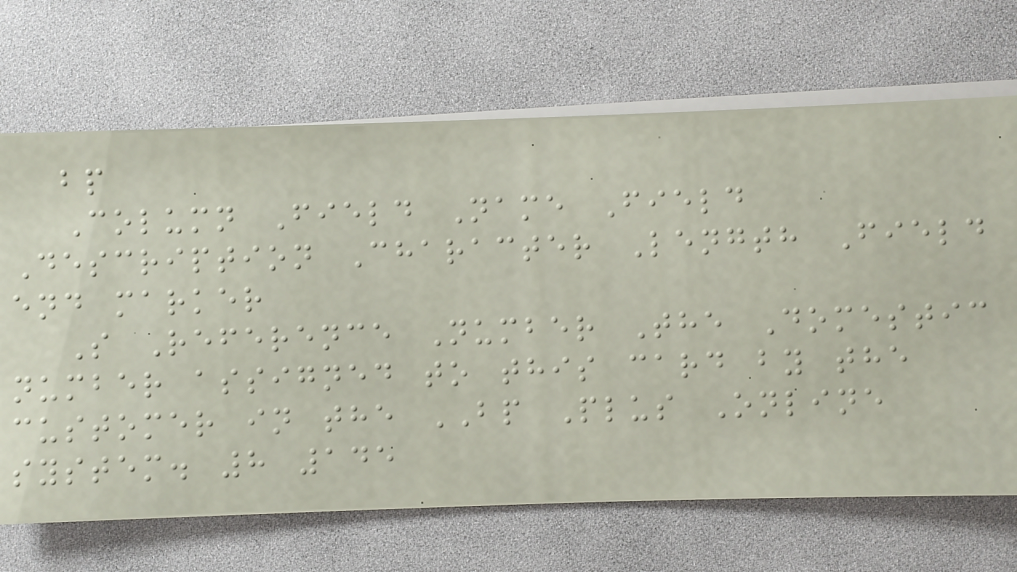bp
Column Field Name Field
Description Character Length Field
end marker
S Reference Number The Domestic
number assigned to this card by the
customer in the BP Plus Online
system. 8 145
